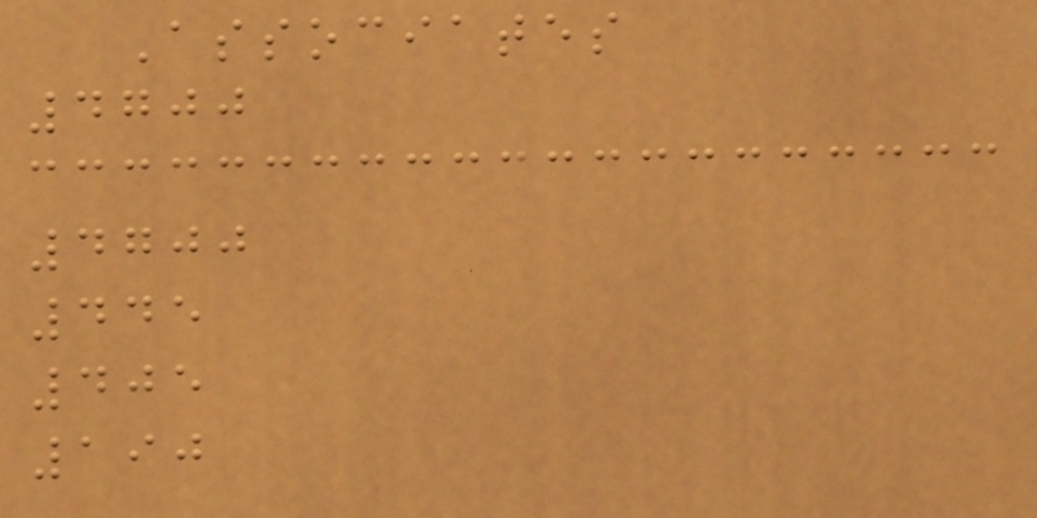Associates
4700
4700
445
405
190
